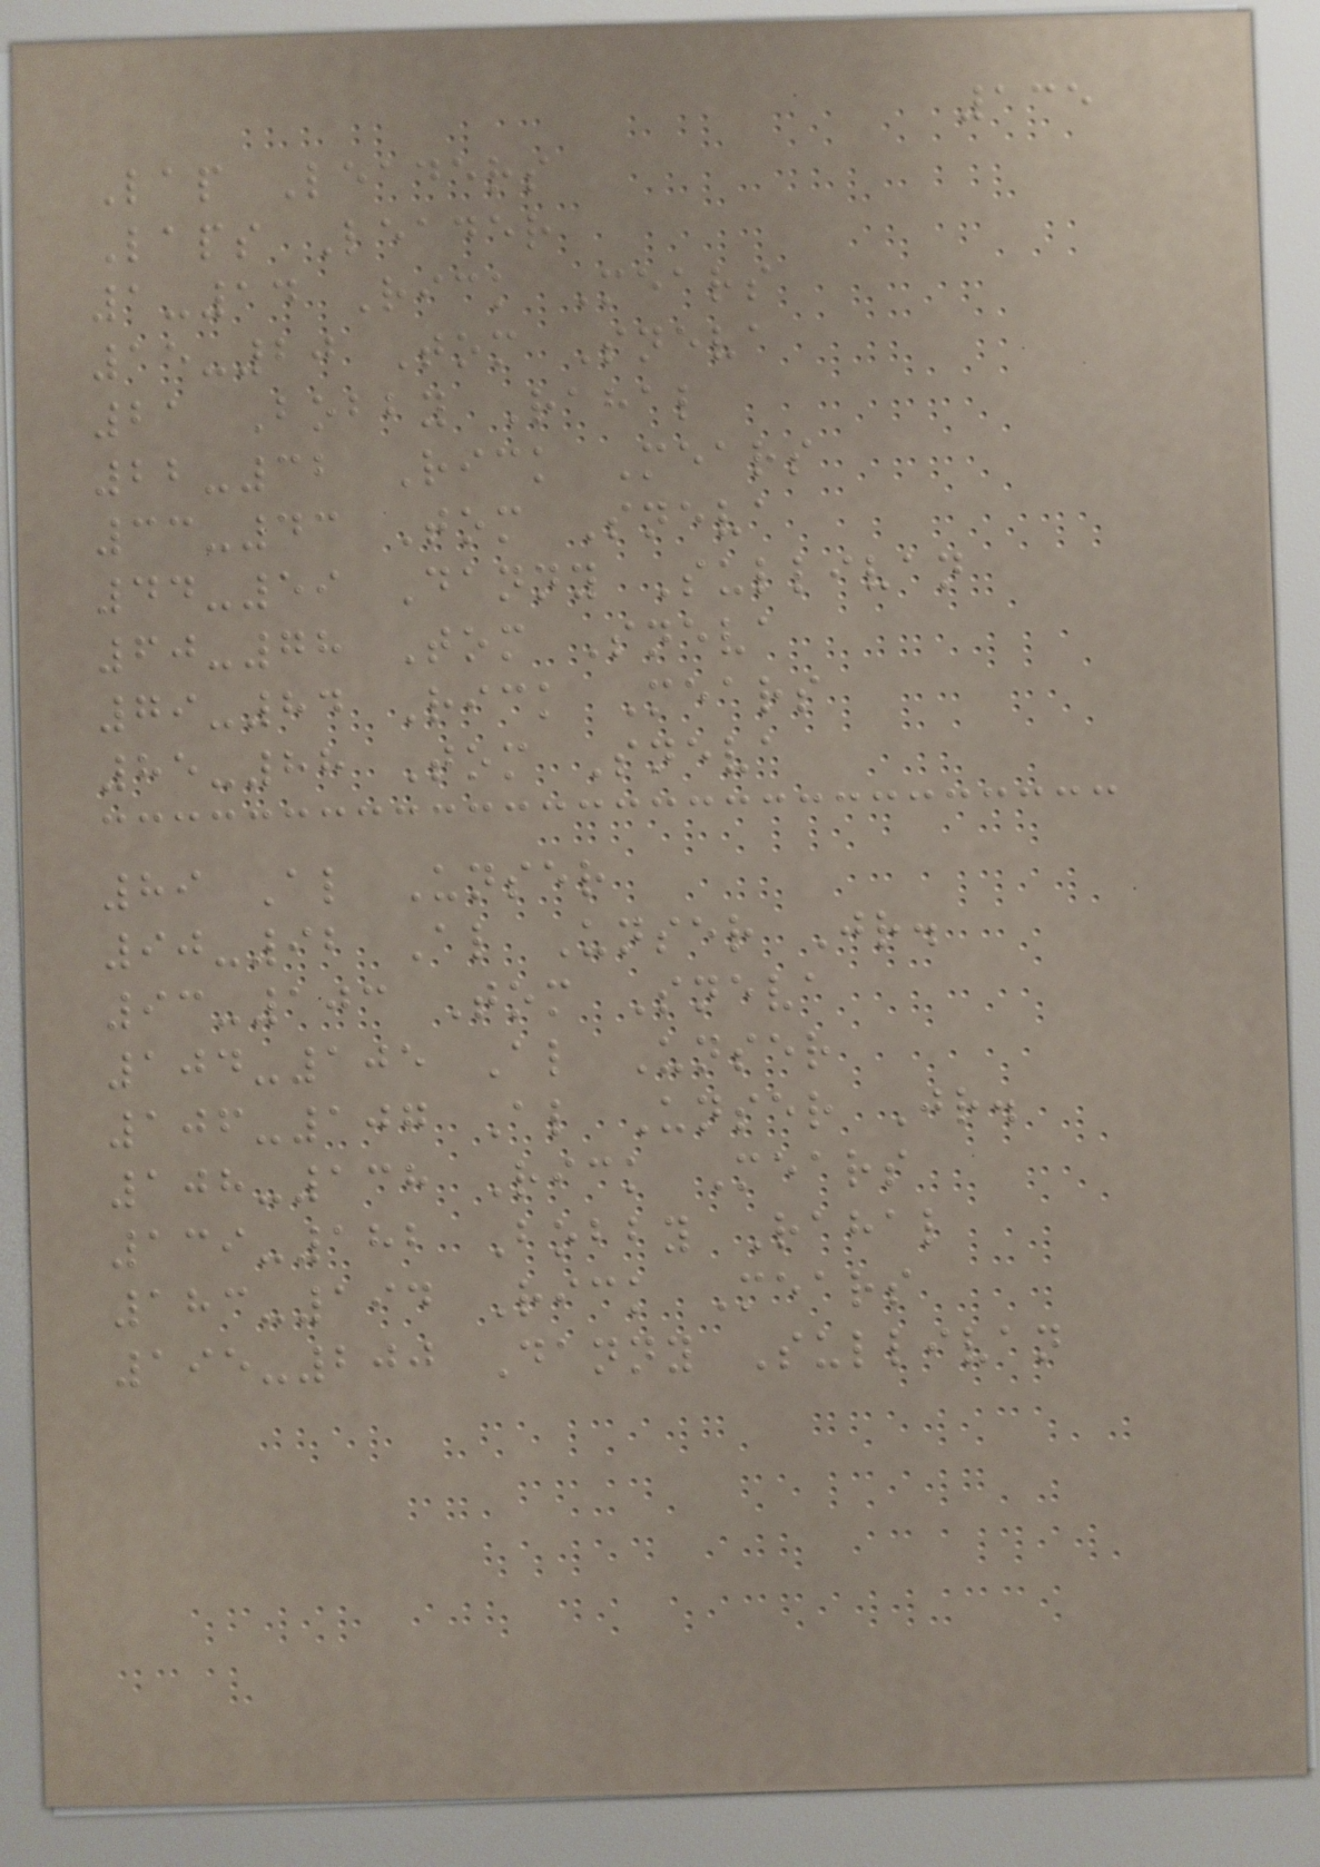135
Lap Leaders
Laps Leader
1-14 Rick Mears
15-20 Tom Sneva
21 Bobby Rahal
22-32 Rick Mears
33-43 Tom Sneva
44-59 Danny Sullivan
60-78 Tom Sneva
79-84 Rick Mears
85-88 Tom Sneva
89 Al Unser
90-92 Al Unser Jr.
93-103 Tom Sneva
104-105 Al Unser
106-107 Al Unser Jr.
108-138 Rick Mears
139-182 Bobby Rahal
183-194 Rick Mears
195-200 Danny Sullivan
